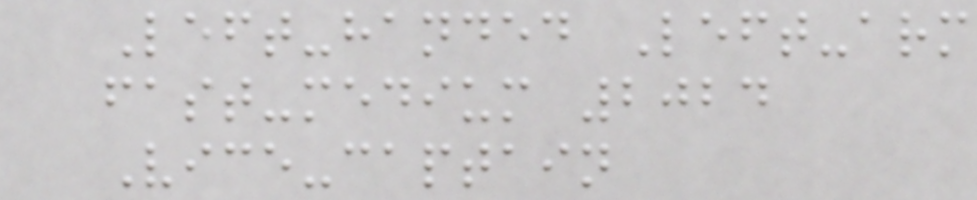Left-handed Left-arm
fast-medium 2024
Vice-captain
